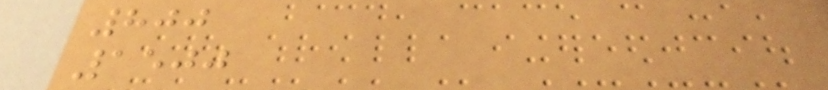800
1500
